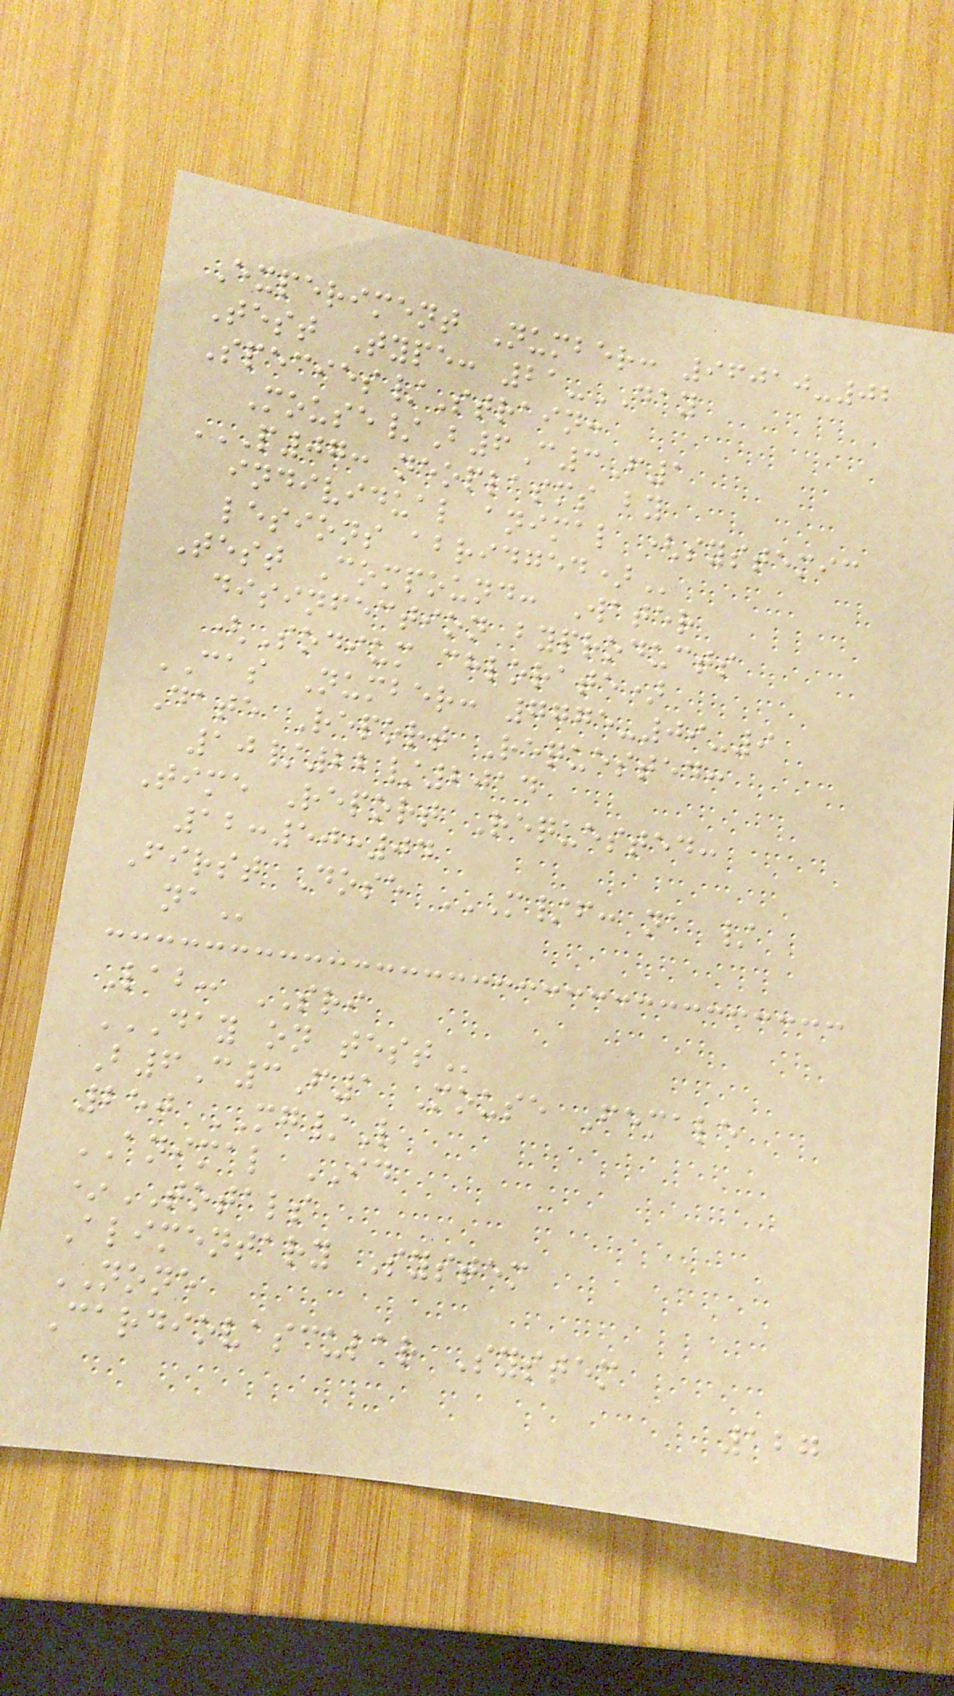Experiment Number: 96010-02
Test Type: 21-DAY
Species/Strain:
Mouse/B6C3F1
P07: NEOPLASMS BY
INDIVIDUAL ANIMAL (SYSTEMIC
LESIONS ABRIDGED)
Test Compound: Water
disinfection byproducts
(Sodium chlorate)
CAS Number: 7775-09-9
Date Report Requested:
10/22/2014
Time Report Requested:
12:50:04
First Dose M/F: NA /
NA
Lab: SRI
DAY ON TEST
B6C3F1 Mouse Female
250 MG/L
ANIMAL ID
*TOTALS
Alimentary System
NONE
Cardiovascular System
127
